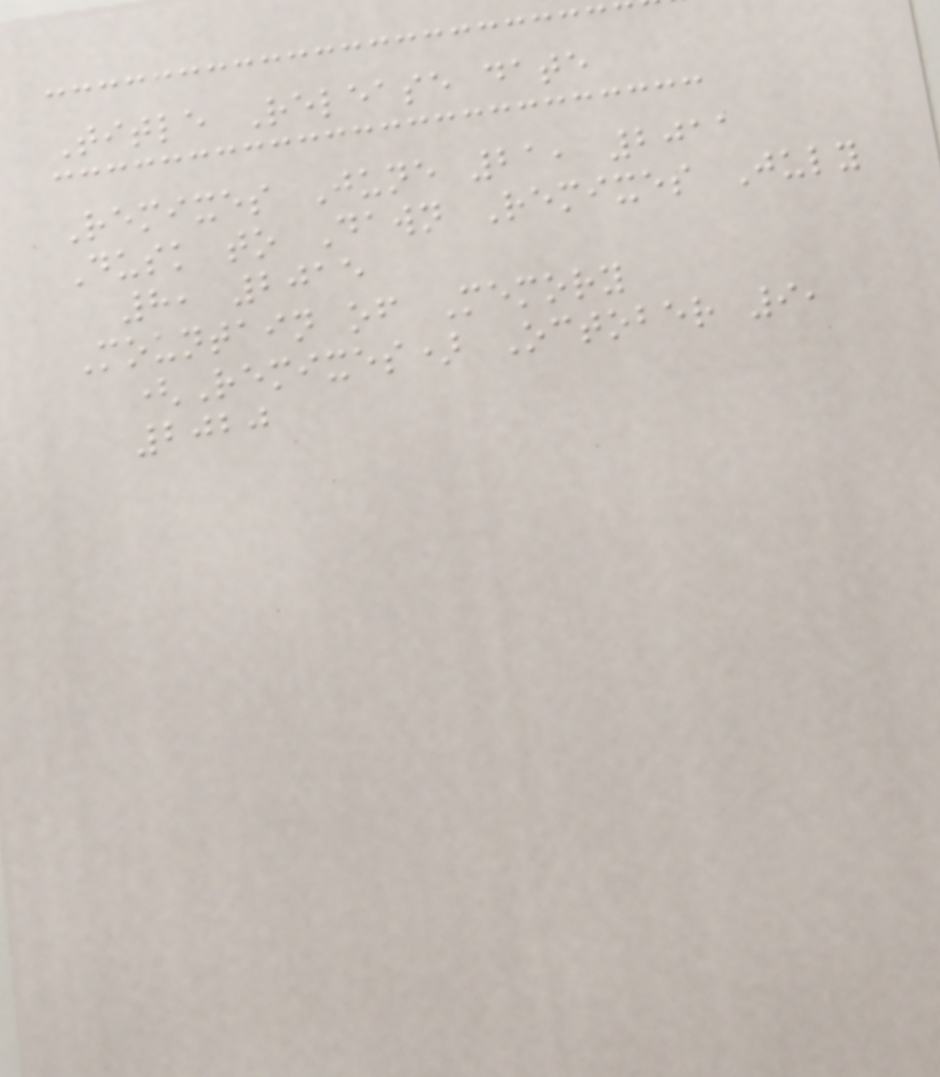Title Release date
Remixes June 21, 2011
Dusk to Dawn Remixes July
8, 2015
Mountain of Memory
(Remixes) October 9,
2020
